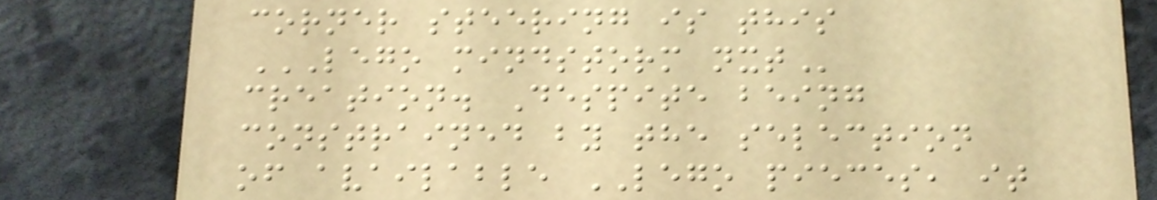corner steering is this
LEGO MINDSTORM NXT
creation. Despite being
constrained by the selection
of available LEGO pieces, it
